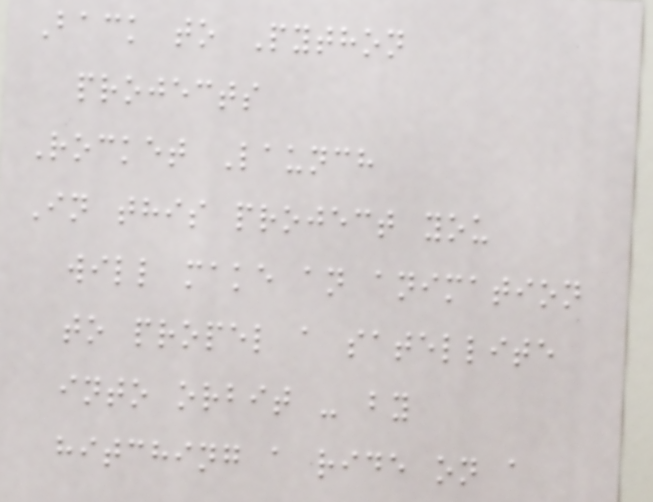Back to Python
projects
Rocket Launch
In this project you
will make an animation
to propel a satellite
into orbit - by
hitching a ride on a
